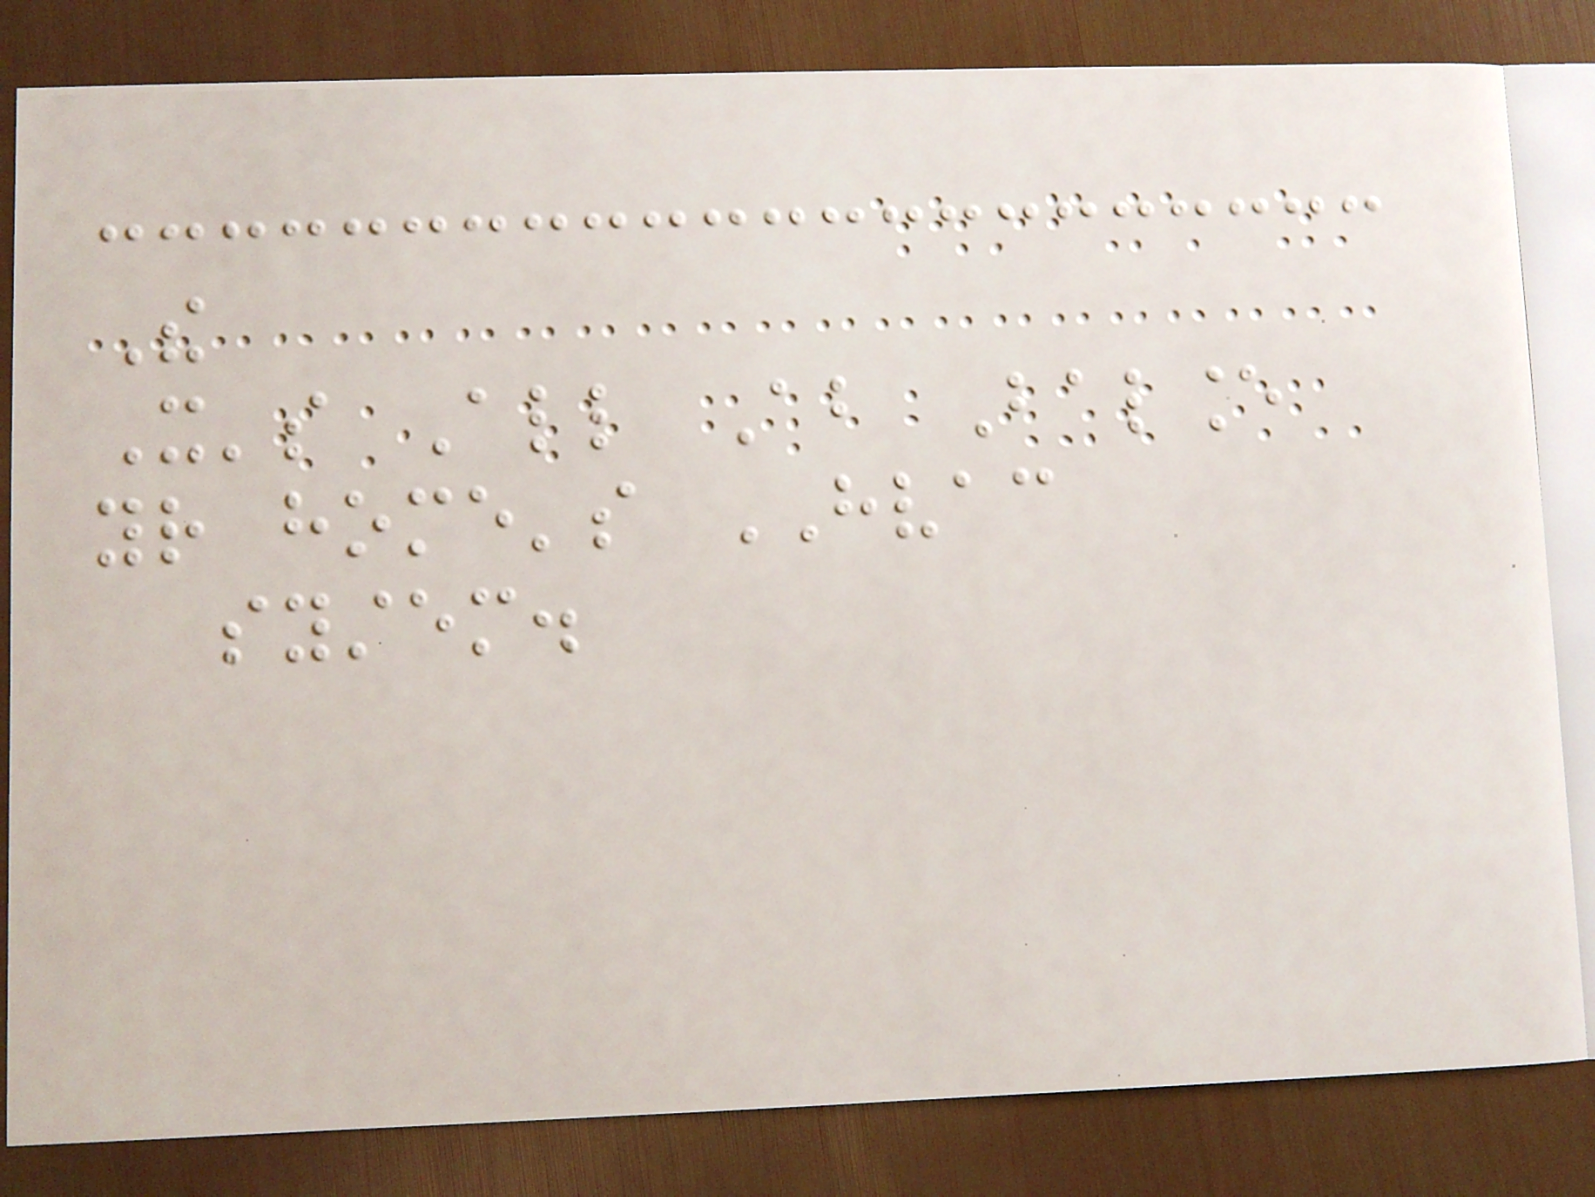The
It's All About Balance
your home's HVAC
system.
